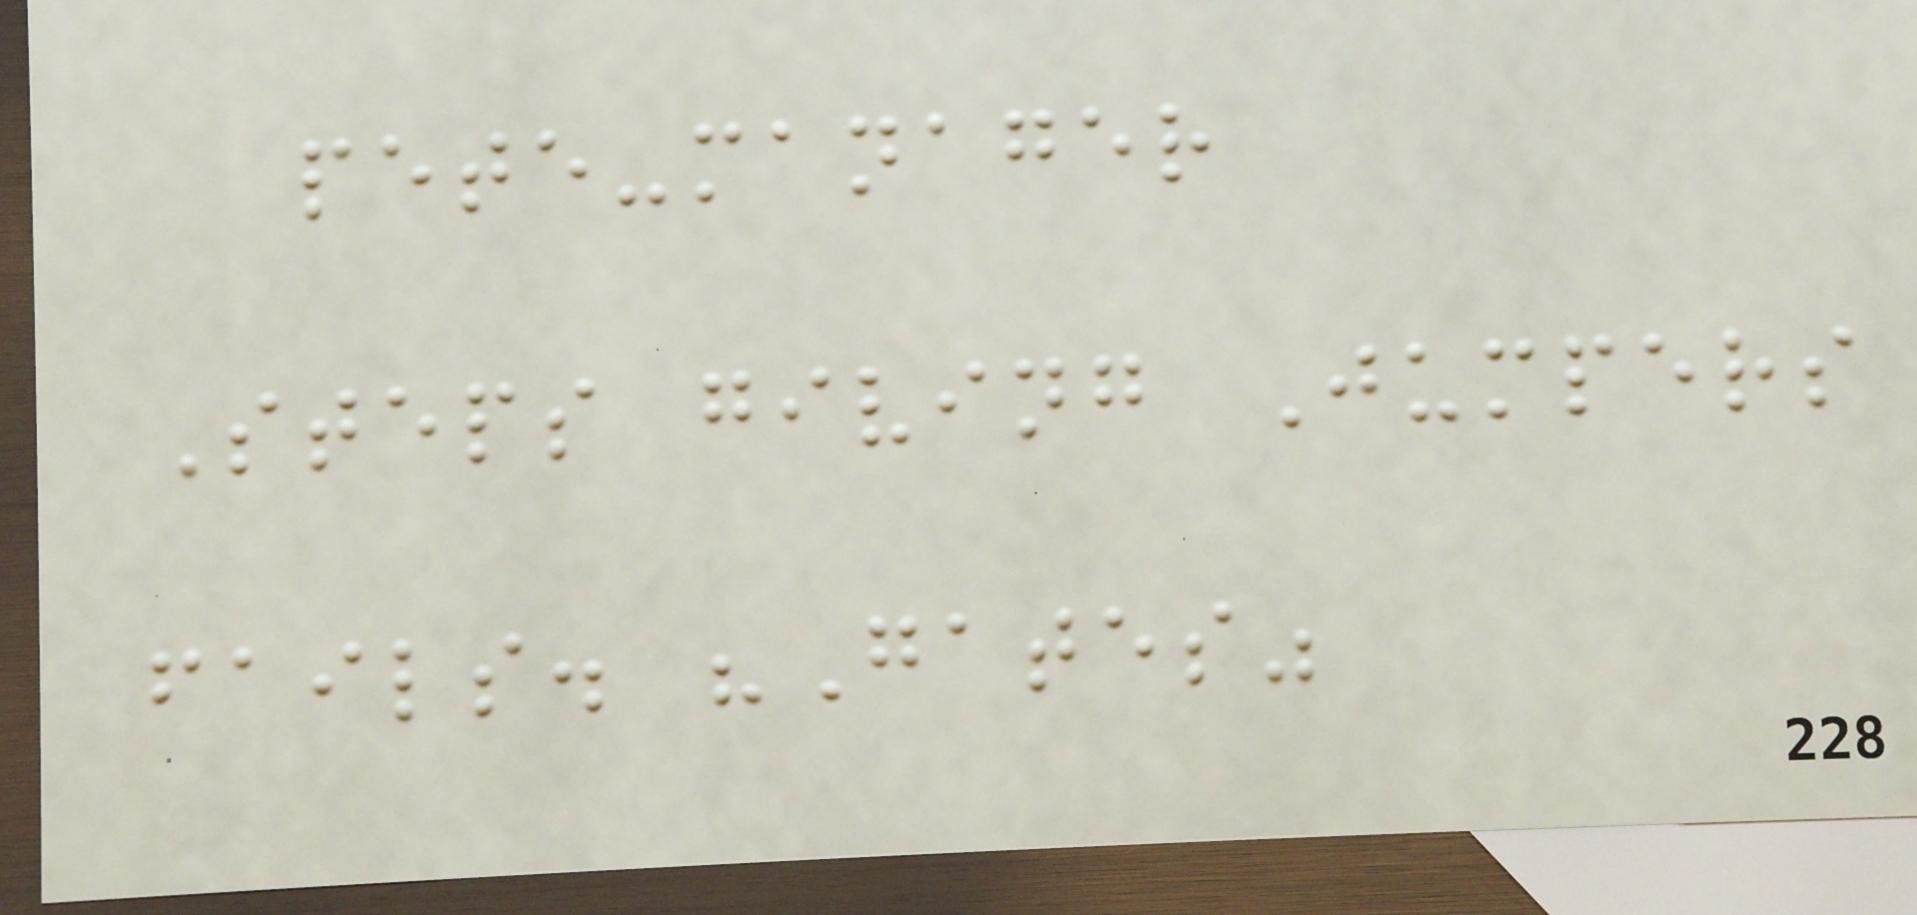pete-manager
Steps giving Jumpers
fails. "Gates"
